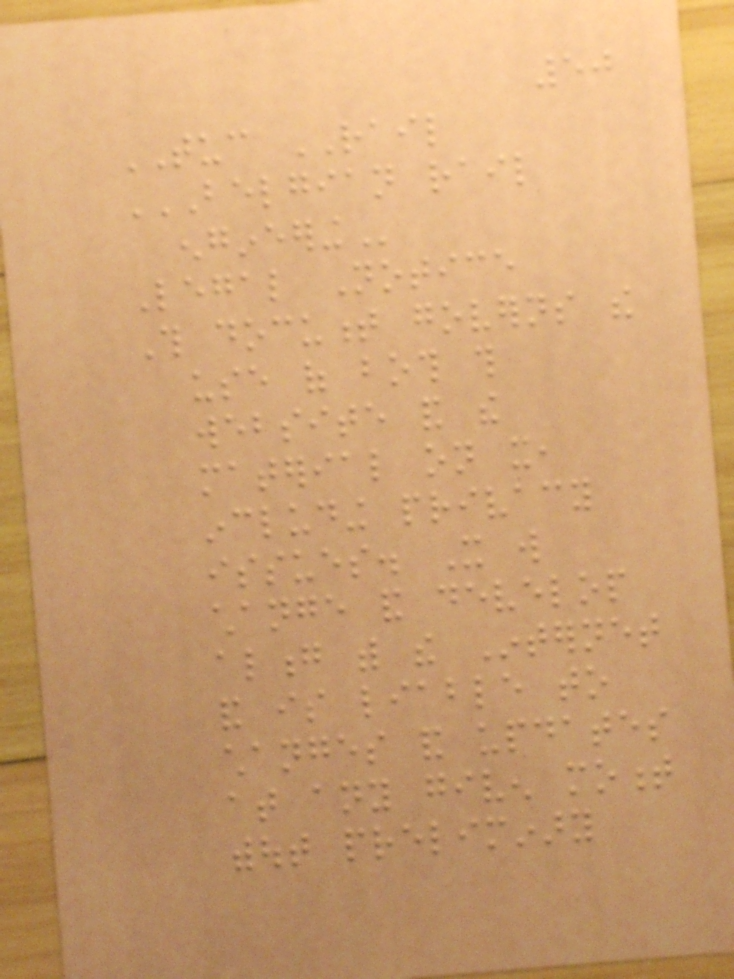50
TUC RAIL
BELGIAN RAIL
ENGINEERING
Legal Notice
This document governs the
use of both this
website and the
material on it,
including privacy
issues. It will
change and develop
along with the Internet
and is liable to
changes and updates
at any given moment
without preliminary
